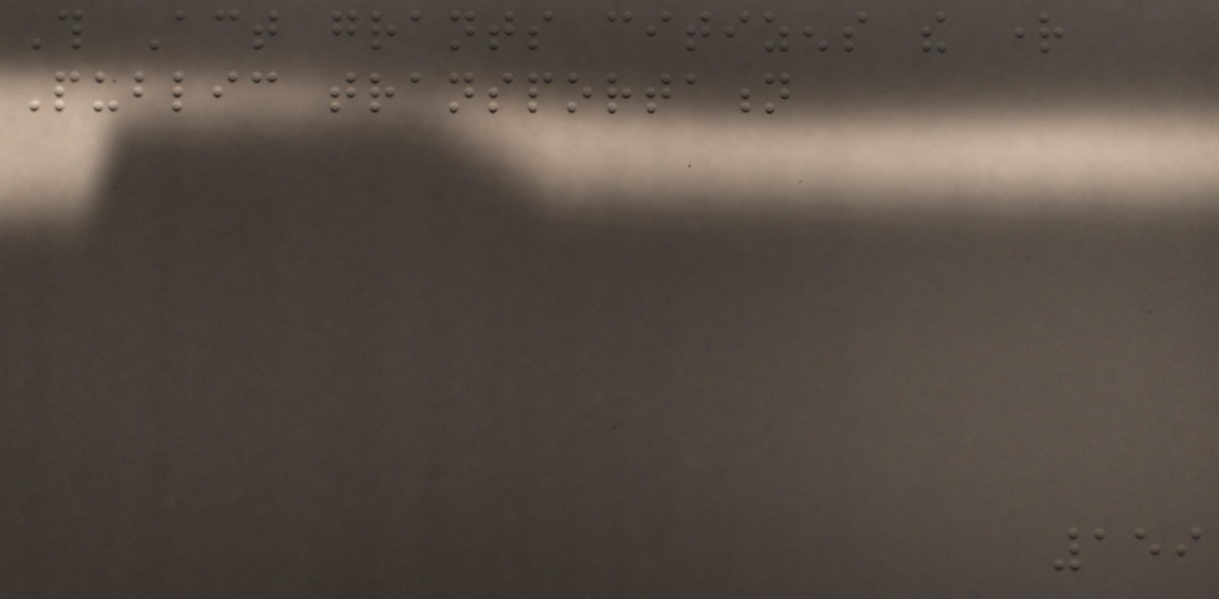This Act grants citizens the right
Public transportation
159
